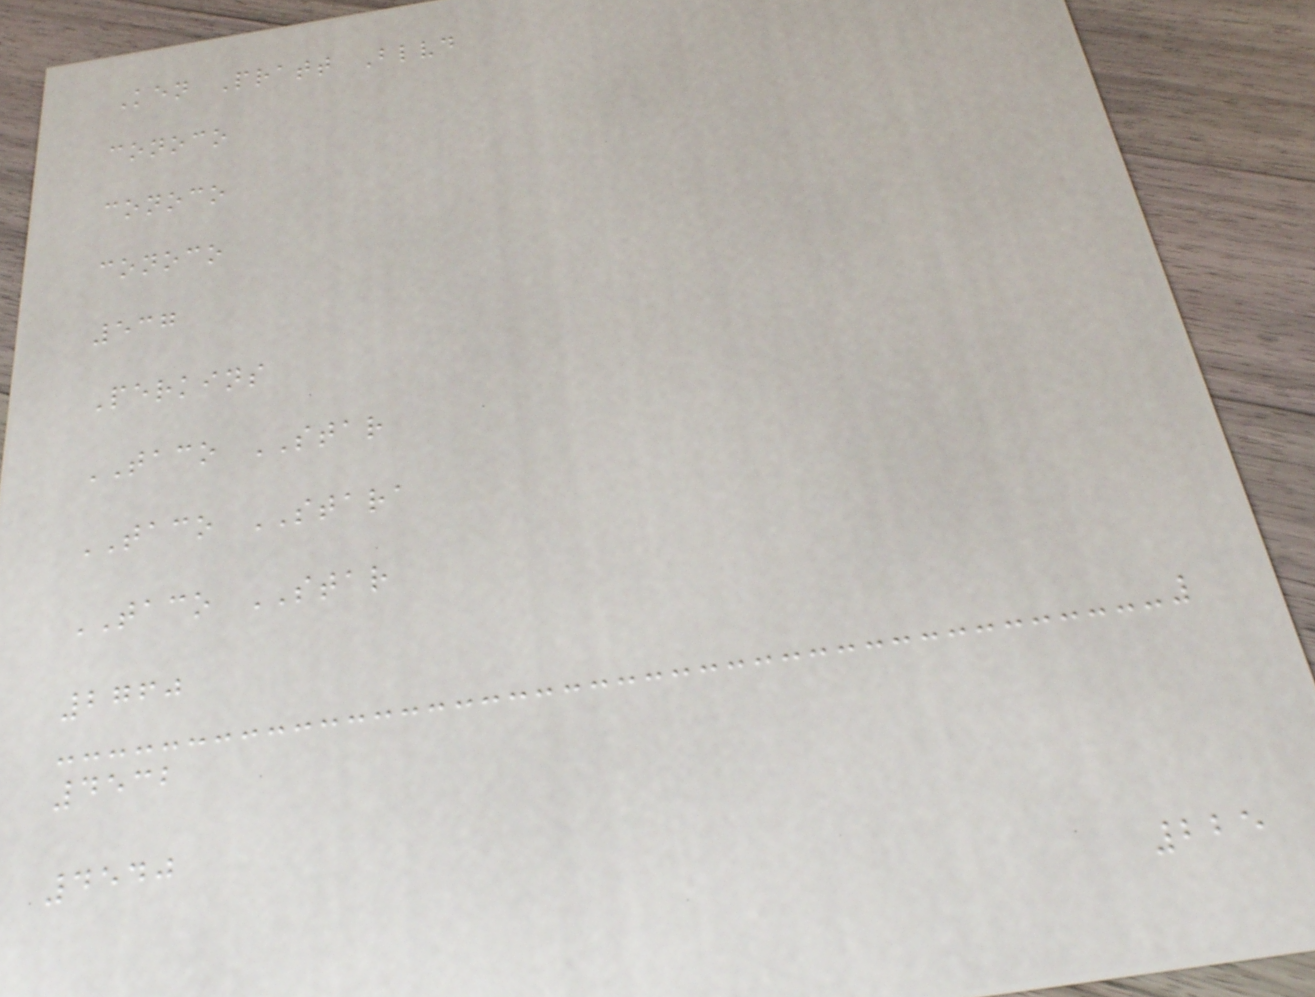Ken Pratt Blvd
conoco
conoco
conoco
537
Perkins
TACO STAR
TACO STARA
TACO STAR
2760
4532
4540
225
